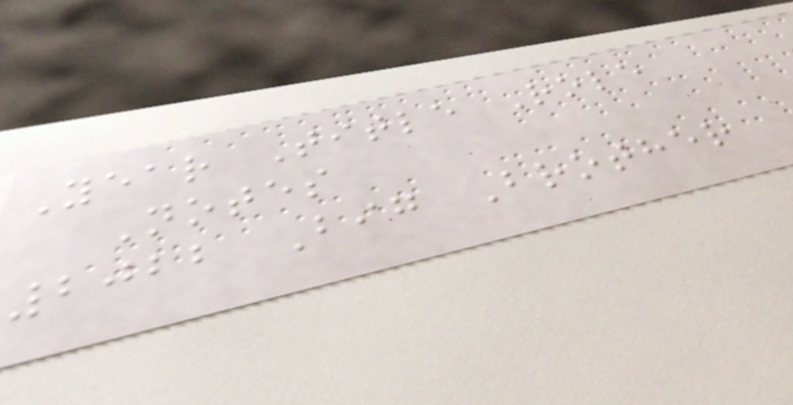Year Title Role
Notes
2022 Big Brother
